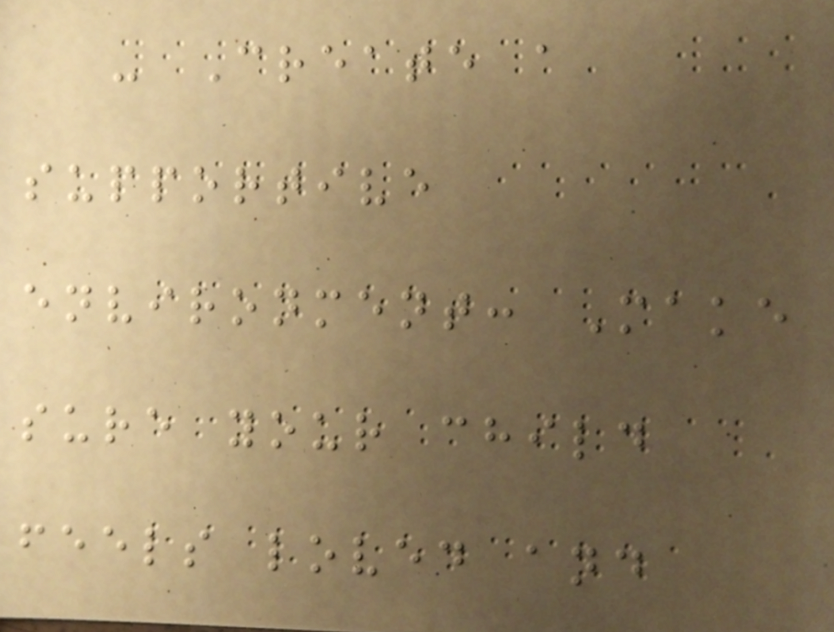- Create a
supportive
environment: Make
sure your child
feels loved and
